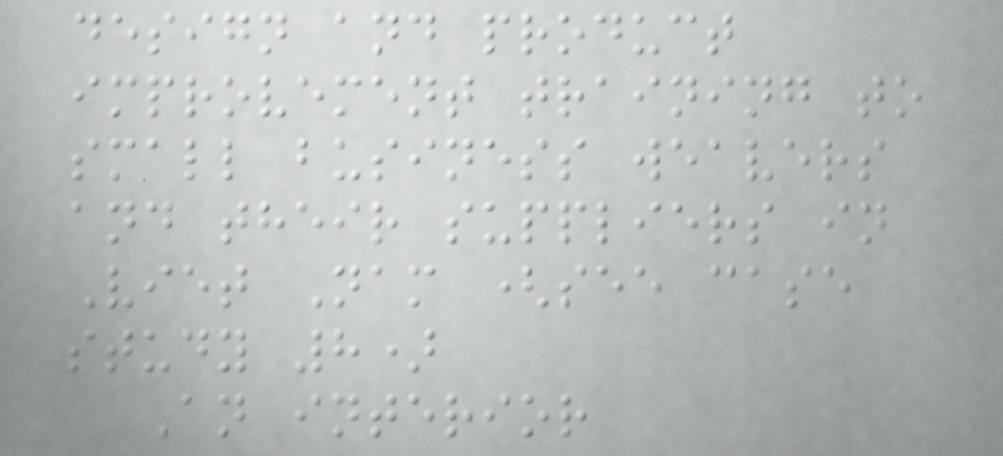design and product
improvement training to
small business weavers
and their suppliers in
Viet Nam (see case
study 8)
An interior
